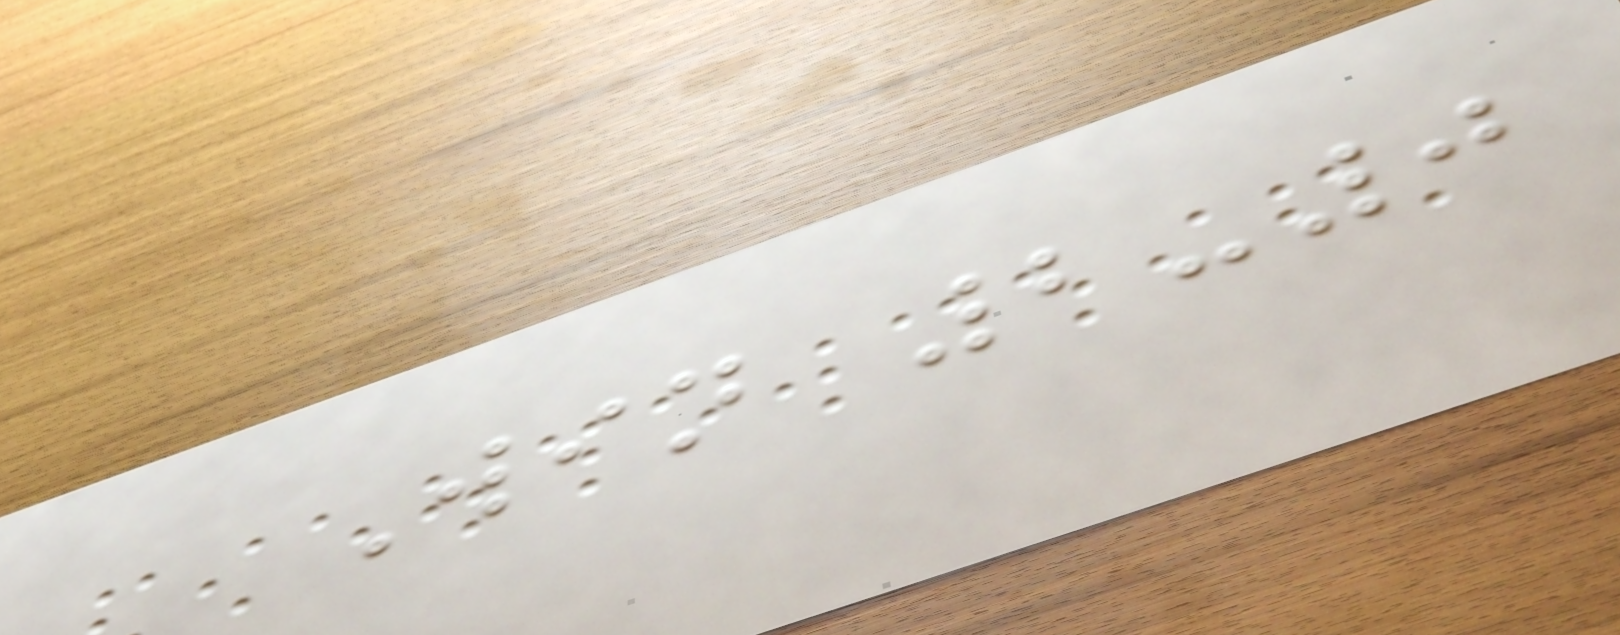Win 2-0
